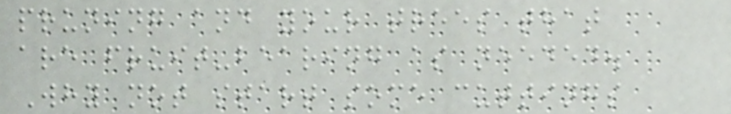pruning and your trees that
are fruit-bearing as needed.
Why not start some cuttings
